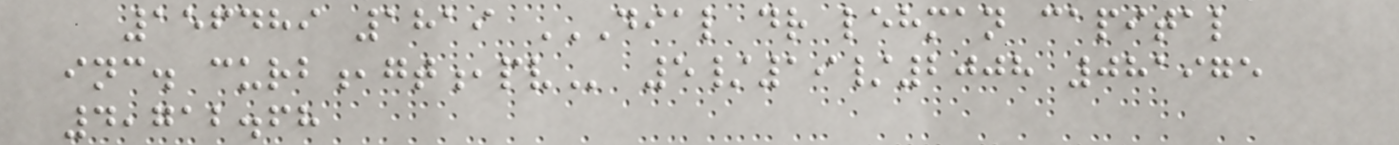156489 1819 DIAL DR LEHMAN CAPITAL
INC. CURB,GT,PV 5/19/2008 081975
4,712.68
